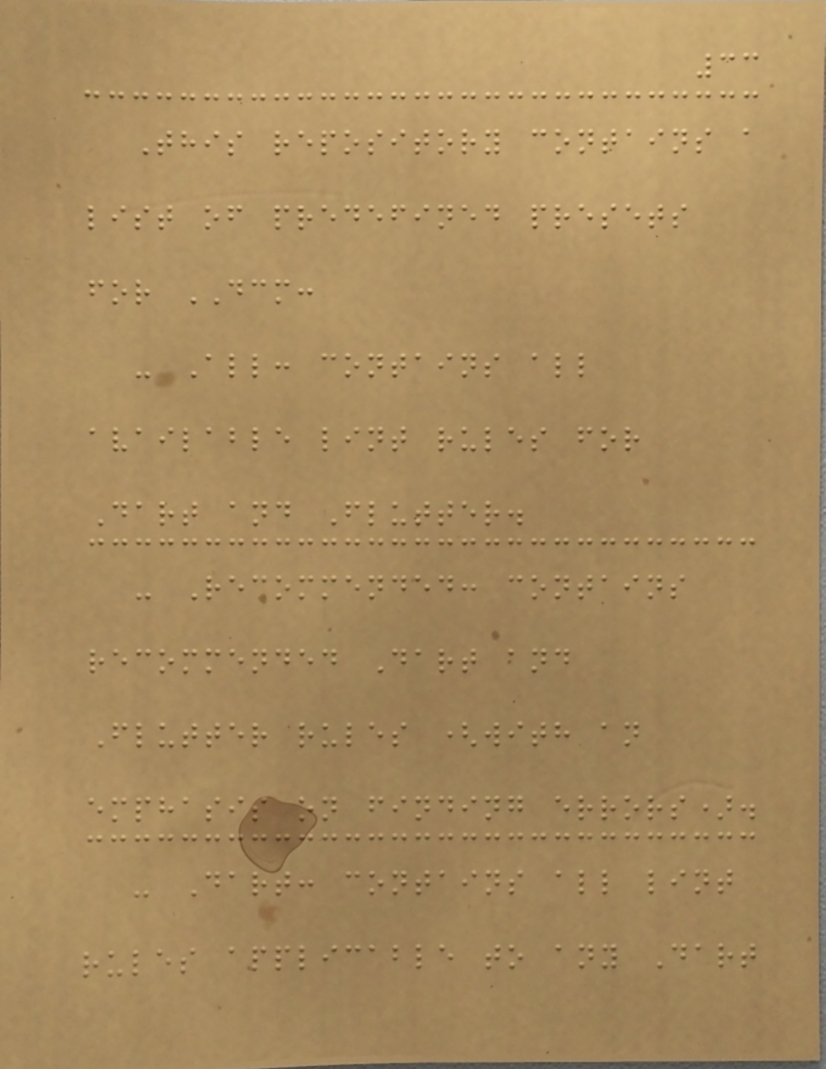33
This repository contains a
list of predefined presets
for DCM:
- All: contains all
available lint rules for
Dart and Flutter.
- Recommended: contains
recommended Dart and
Flutter rules (with an
emphasis on finding errors).
- Dart: contains all lint
rules applicable to any Dart
